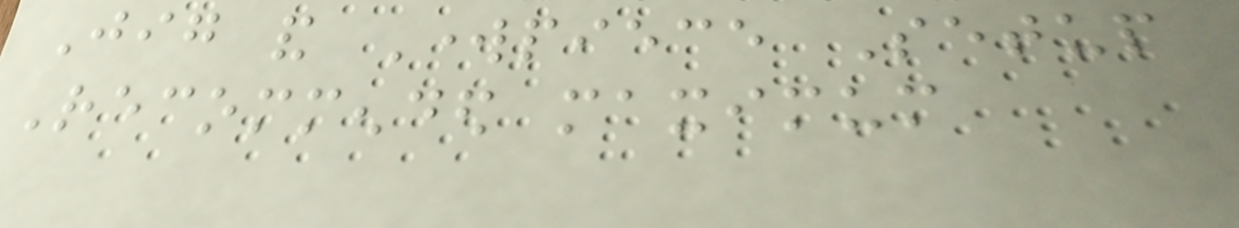Jig and Workpiece Setup
Recommended maximum
